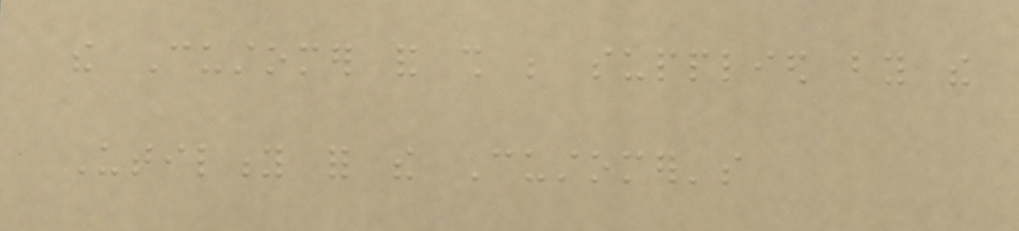the Customer and shall be supplied by the
Utility for the Customer's
